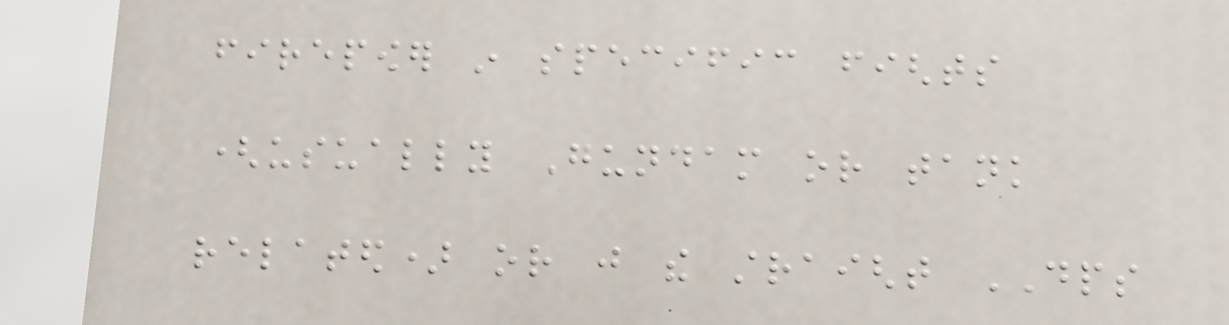firepower in specific fights
(usually Gundam or tank
related) or just the straight DPS
